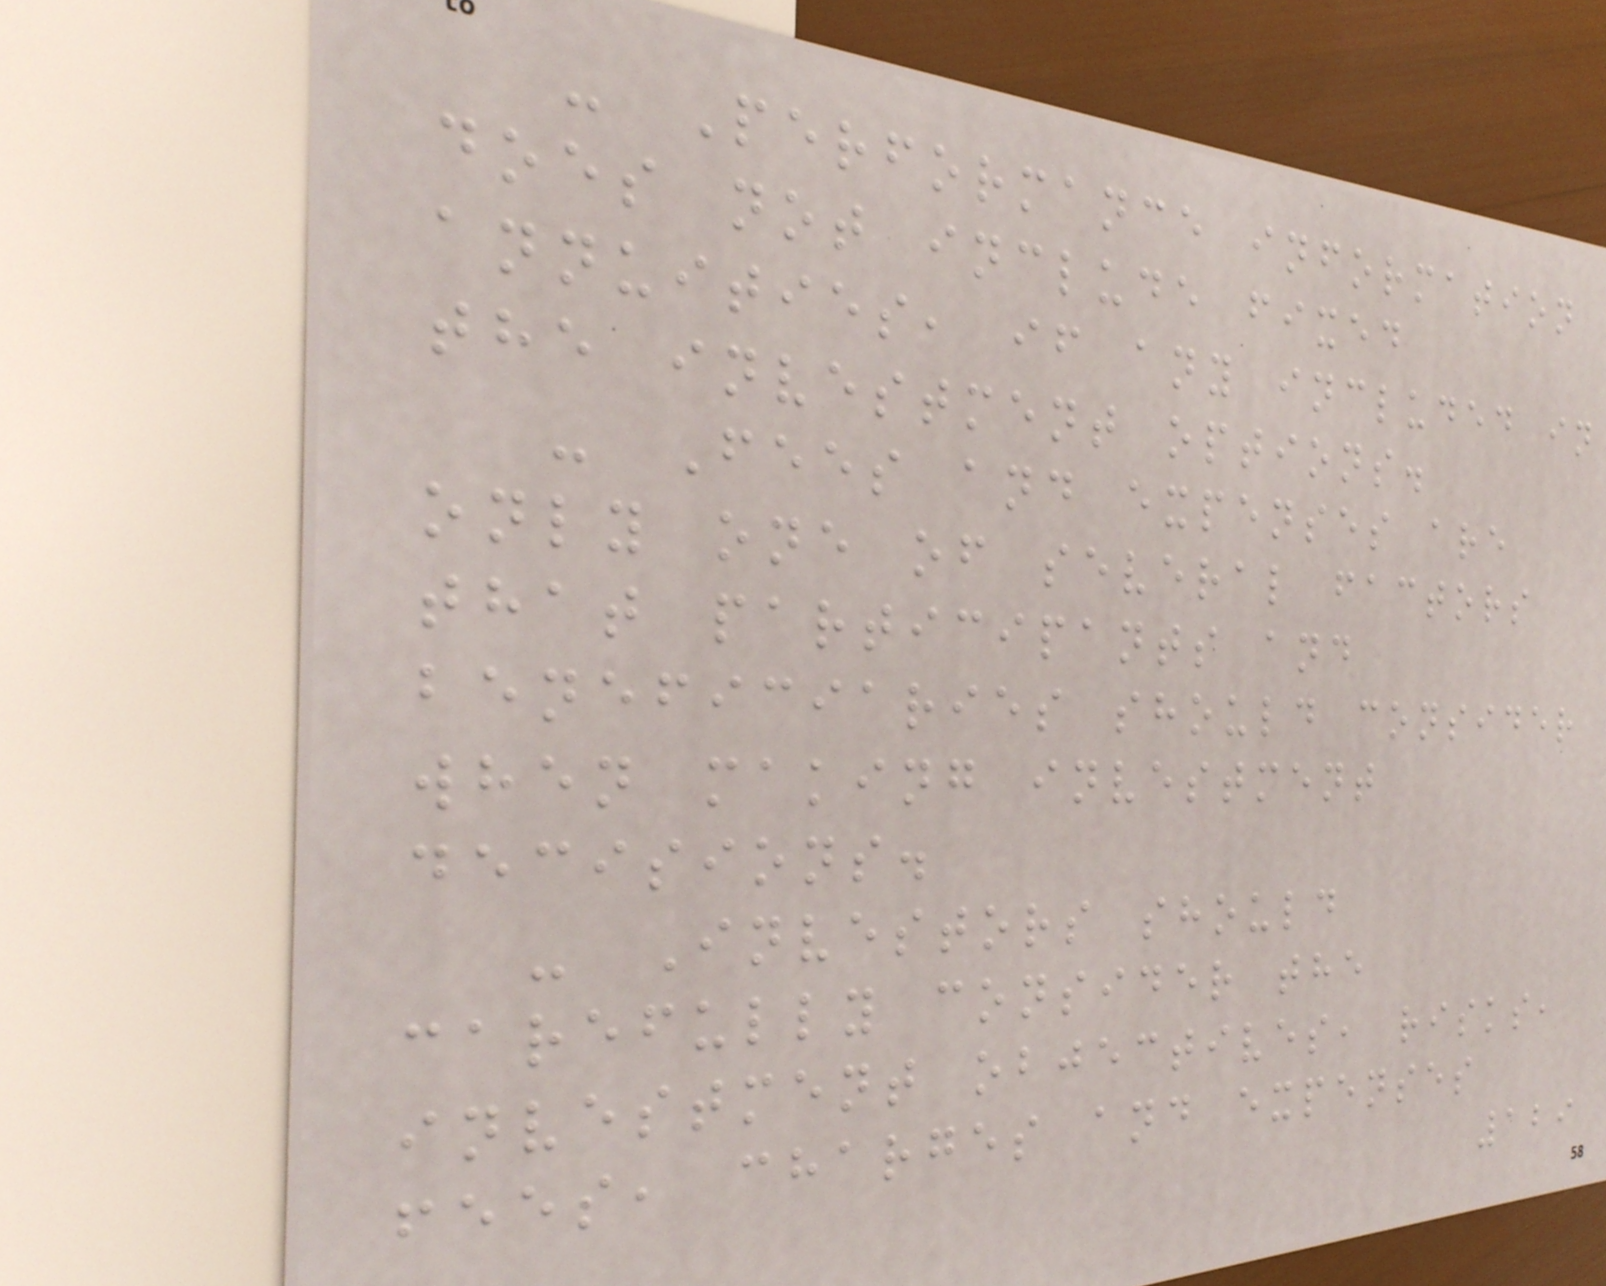- Performance information
does not include fixed
annuities, if any included in
the investment options.
- Fees and expenses are
only one of several factors
that participants and
beneficiaries should consider
when making investment
decisions.
- Investors should
carefully consider the
investment objectives, risks,
fees, charges and expenses
129
